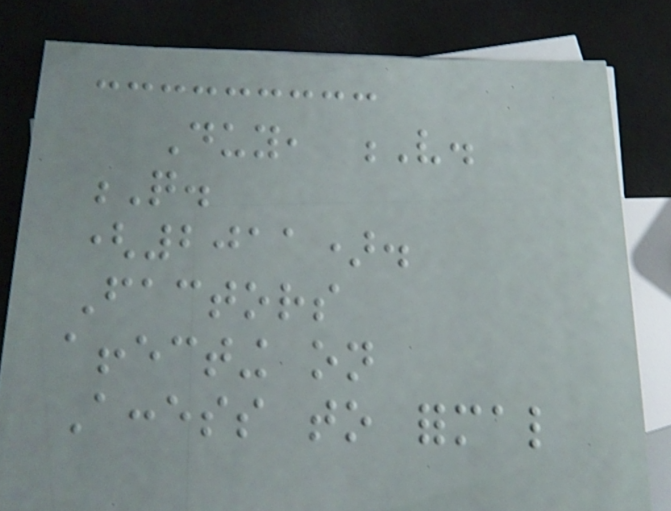Duy, V.
Q.
(2011).
Factors
affecting on
Access to formal
